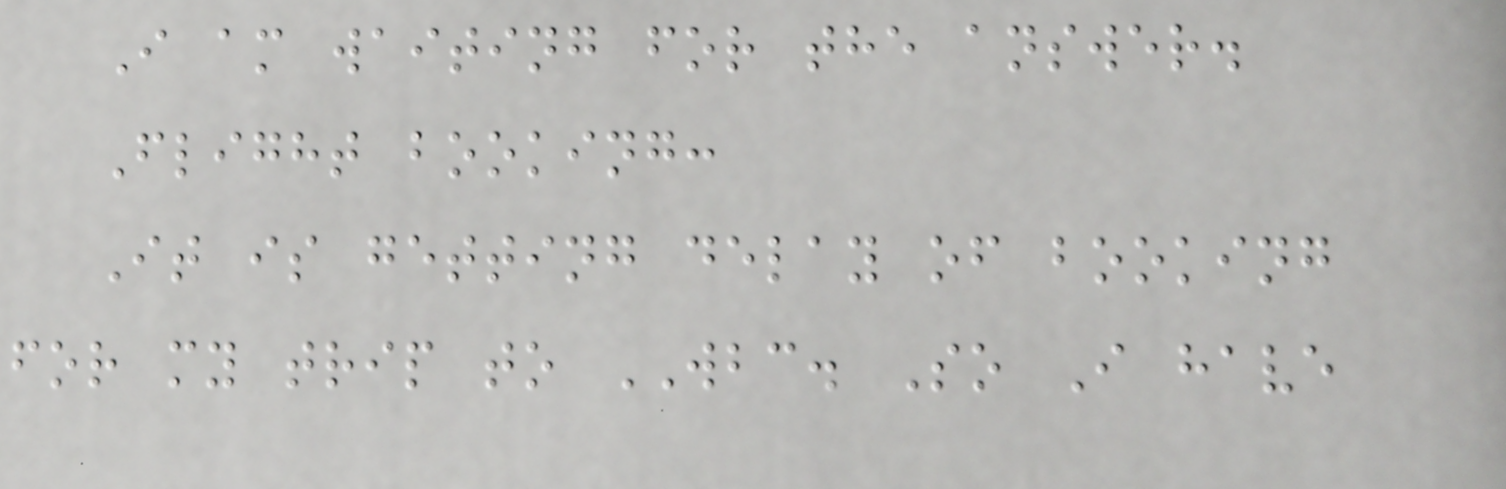I am waiting for the answer.
Flight booking:
It is getting delay of booking
for my trip to WBC. So I have
